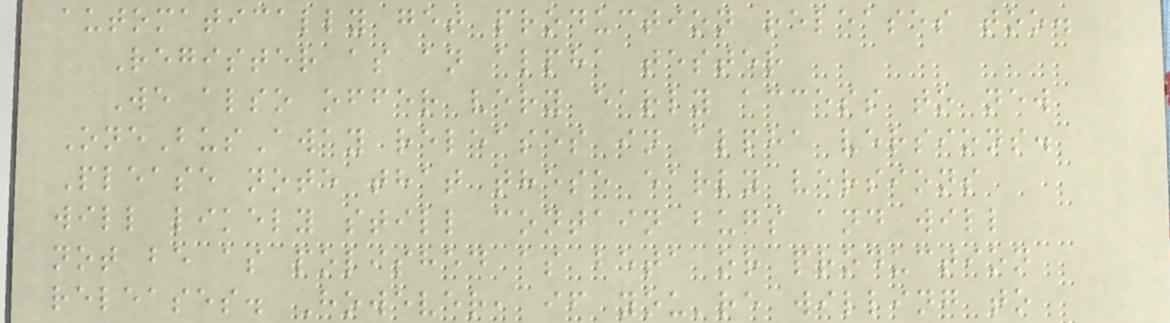automatically get production releases too.
Register as an alpha tester
We also offer very early access to new
OneBusAway releases in alpha versions.
Please note that these early versions
will likely still contain bugs and will
not be as polished as beta or production
releases. However, if you're willing to
